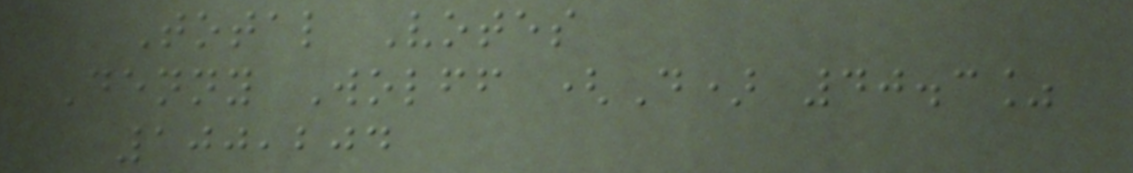Total Votes
Denny Wolff (D) 40.3%
100,204
